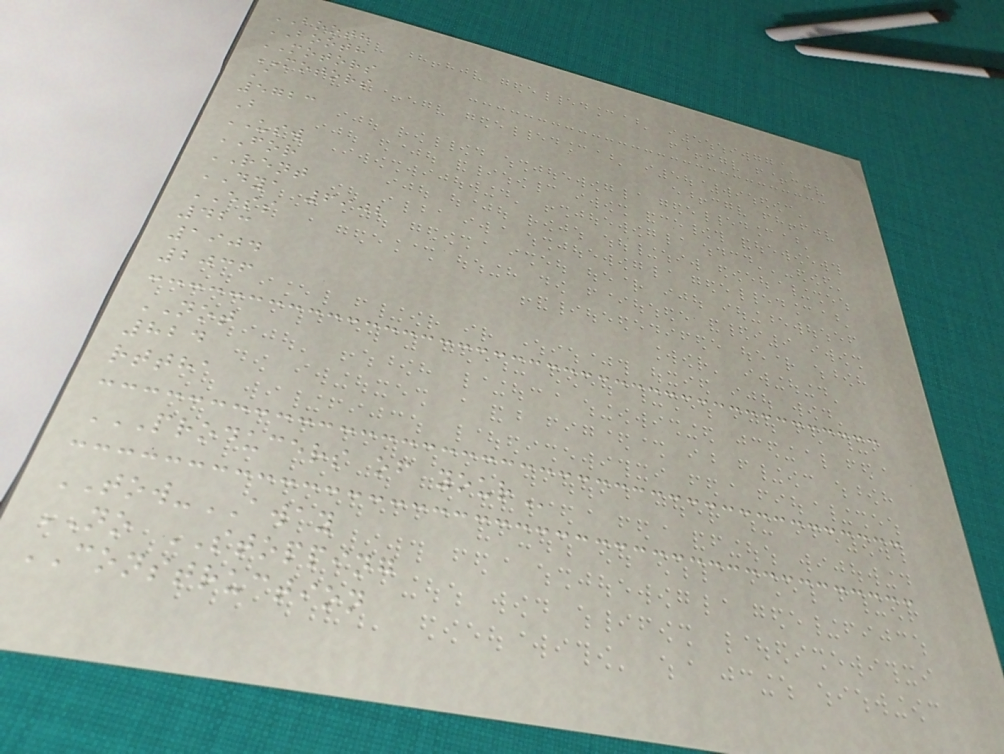BOOTH
BOOTH
MOTORS
MOTORS
A
5723
B
USW
FOR
RENT
DYA 6902
ESS
423
1904
2036
NOT
824
rttha
PRODUCERS OF YOUR
TOW-AWAY
NO STOPPING
CONSTRUCTION
